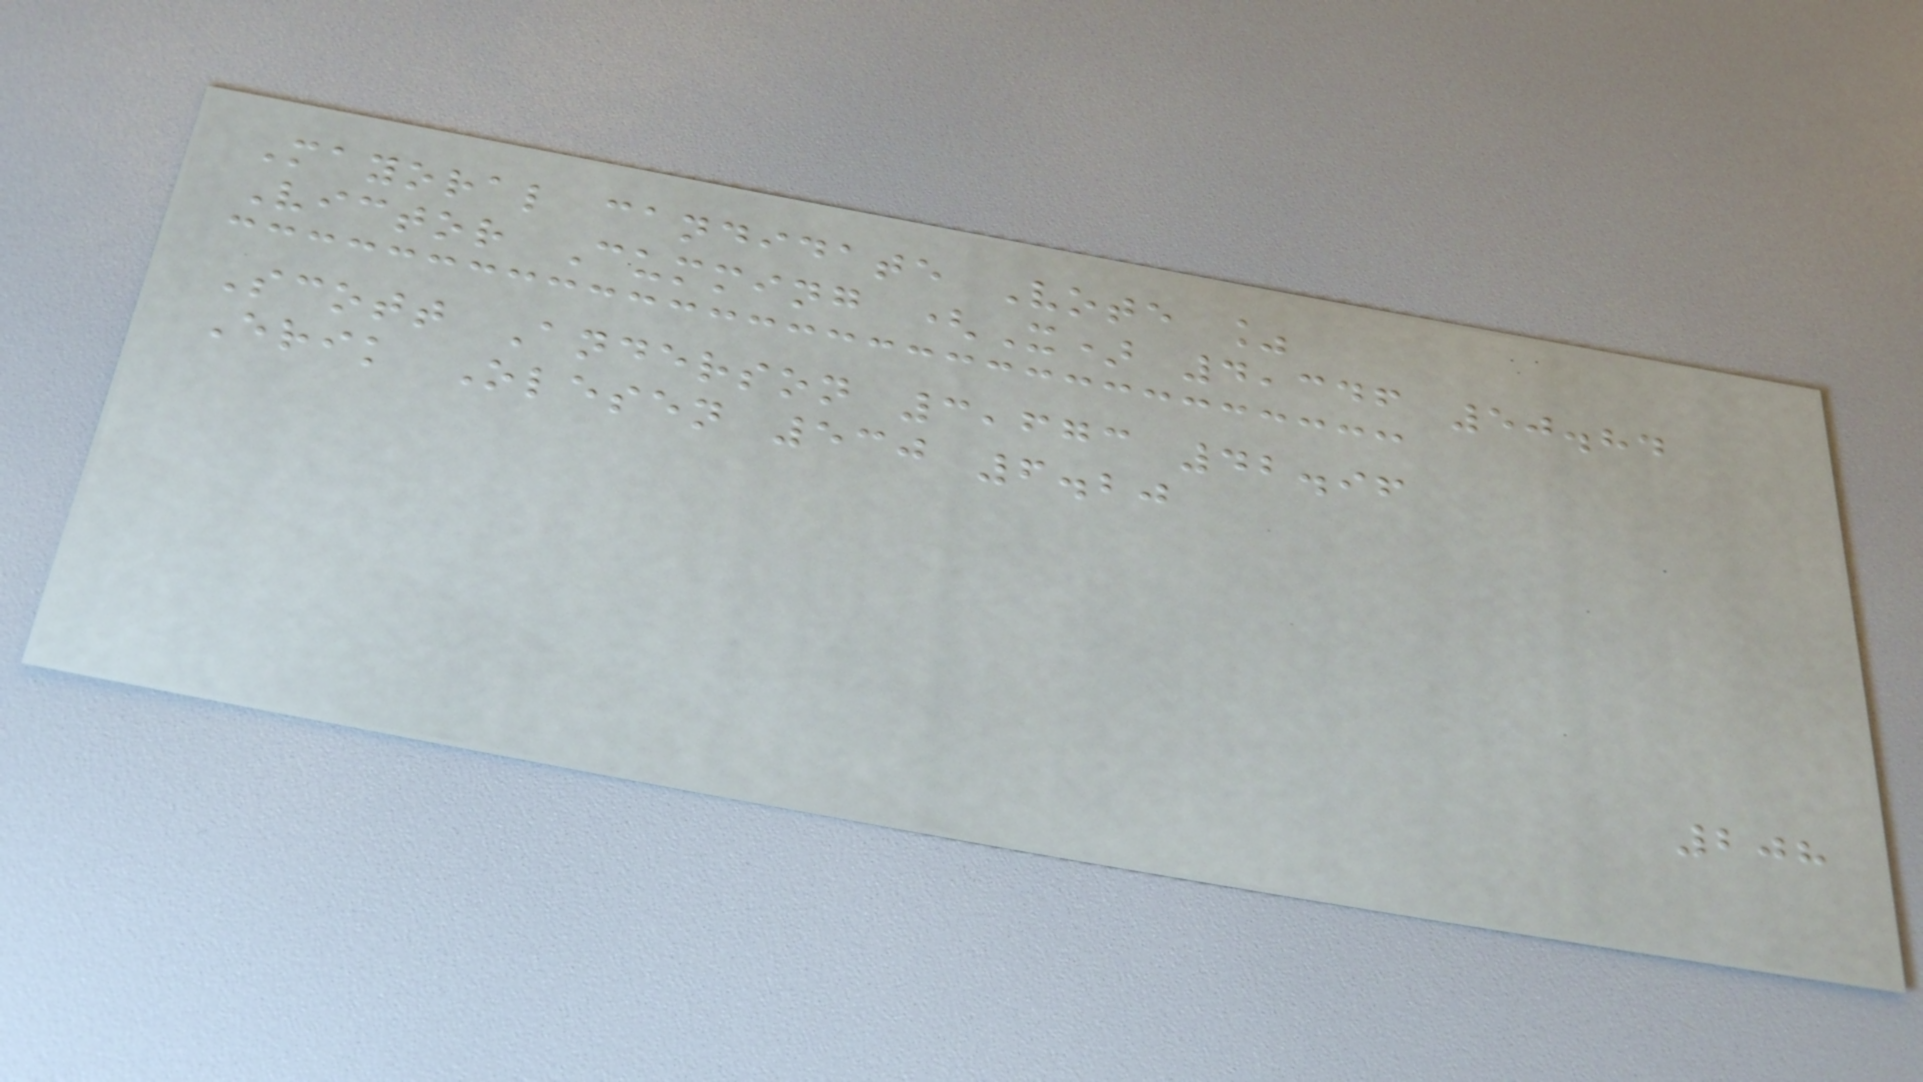Mayoral candidate Vote %
Victor Cumming (X) 4,346 50.84
Scott Anderson 3,673 42.96
Erik Olesen 530 6.20
208
